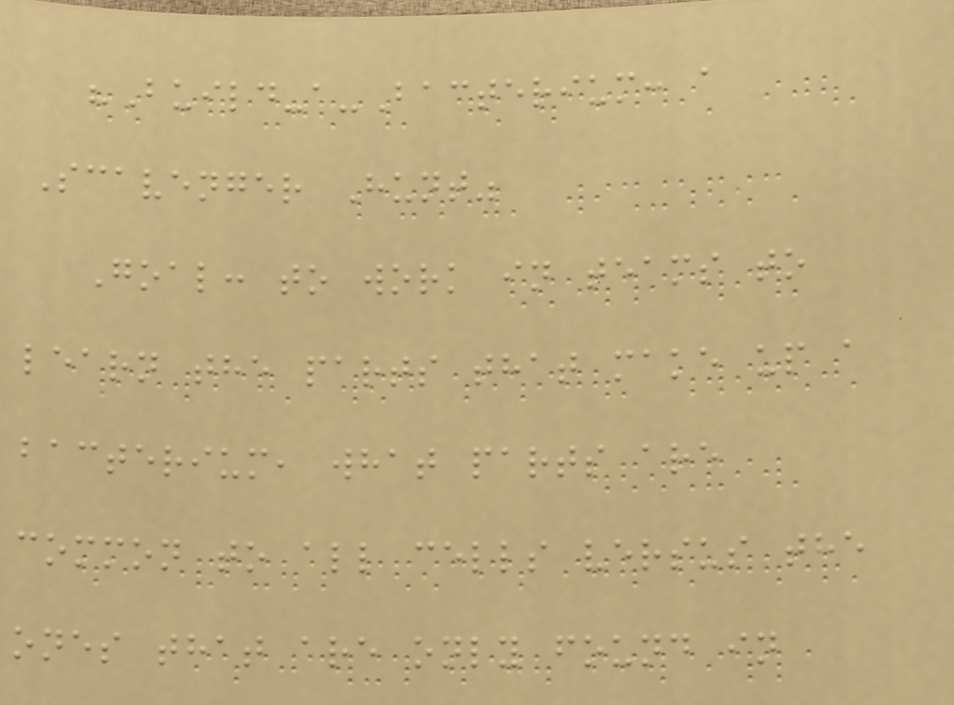"Build-a-Bacterium: a
Scavenger Hunt"
Goal: to work in teams to
learn the parts that make up a
bacterium, what parts are
common to all cells versus the
ones that are only found in
